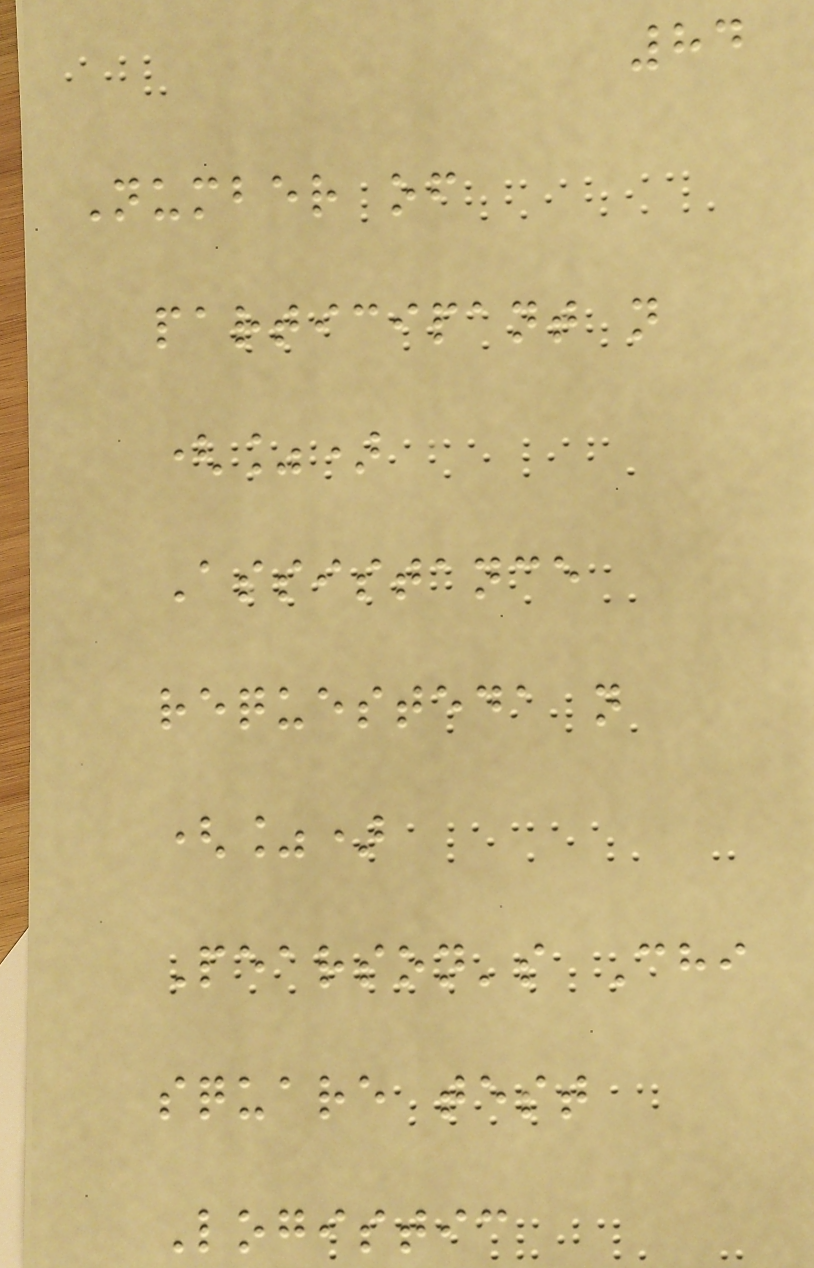84
Number of
participant n
(%)
Assistance
requesteda n
(%)
Pearson's Chi
square test
Logistic
